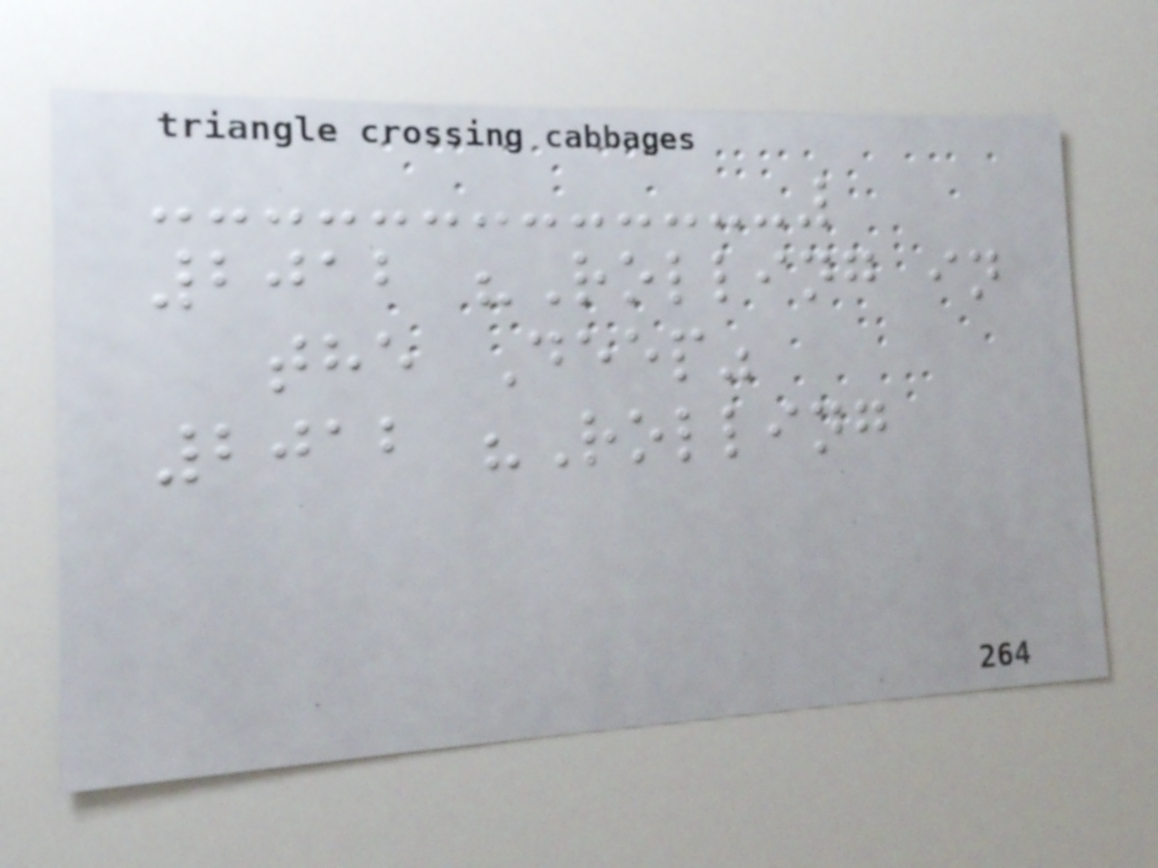2012 "Rolling in
the Deep"
2012 "Rolling
